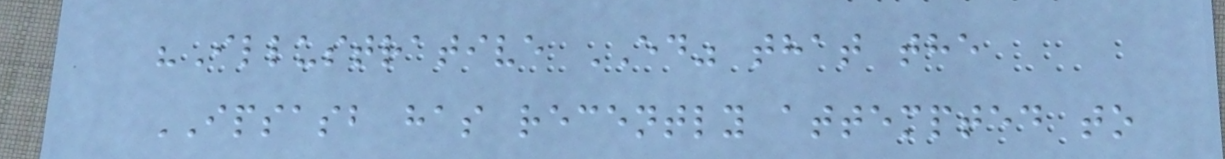"Illustrative ED" that the
IPSASB has recently attempted to
